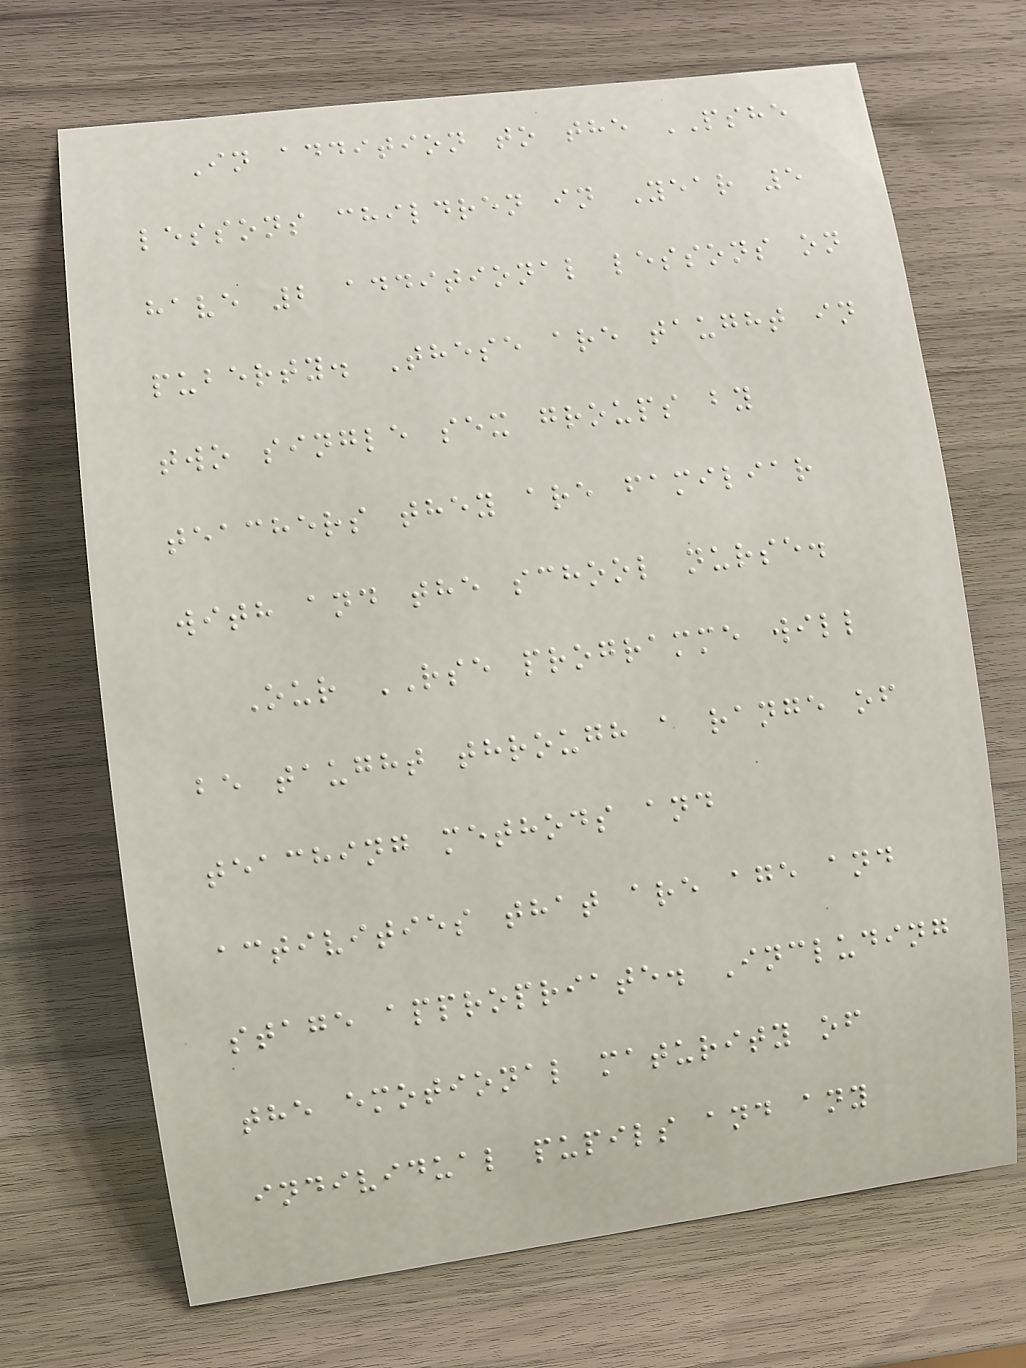In addition to the PSHE
lessons children in Year 5
have 2 additional lessons on
puberty. These are taught in
two single sex groups by
teachers they are familiar
with and the school nurse.
Our RSE programme will
be taught through a range of
teaching methods and
activities that are age and
stage appropriate. Including
the emotional maturity of
individual pupils and any
